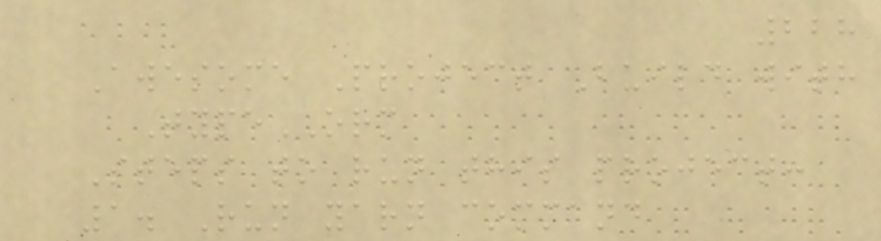228
Awesome Project Build with
TypeORM
Steps to run this project:
1. Run yarn command
